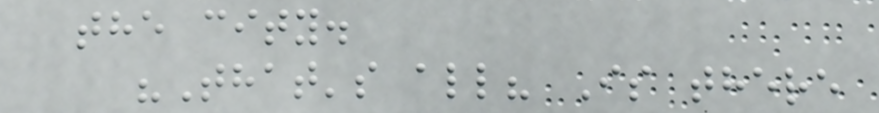the city.
"That's all? Is there
